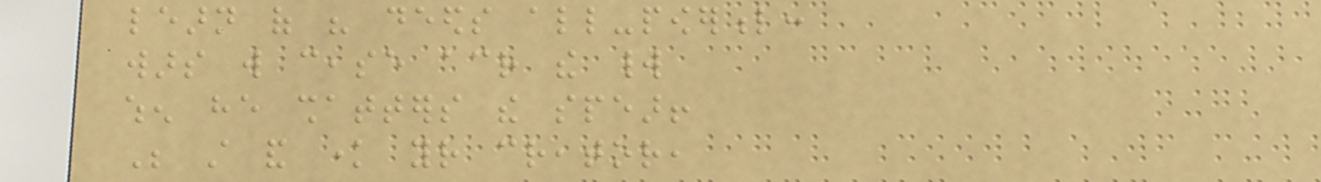learn of his deeds all-powerful:
wars will cease across the world
when he shatters the spear!
Be still and know your creator,
